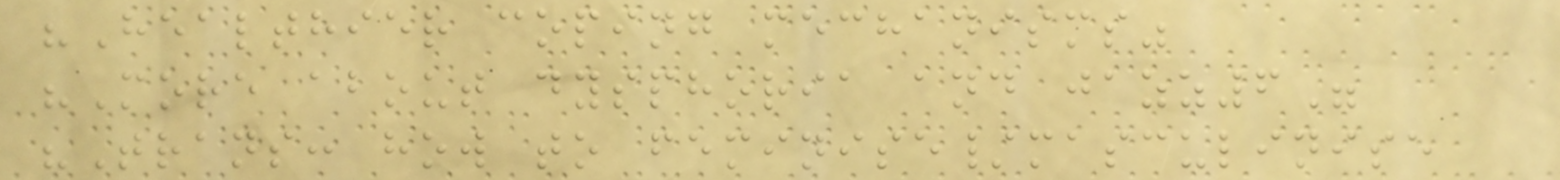"Healthier coping mechanisms"
"More about dysphoria and jazz6"
"Trans: how to feminise/masculinise
